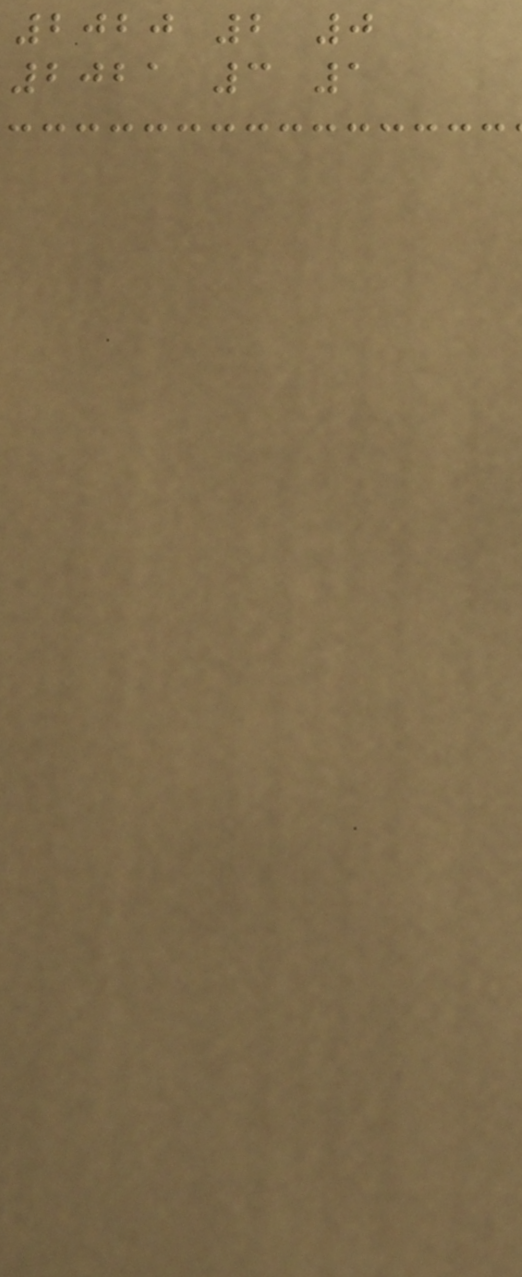2020 2 0
2021 3 1
